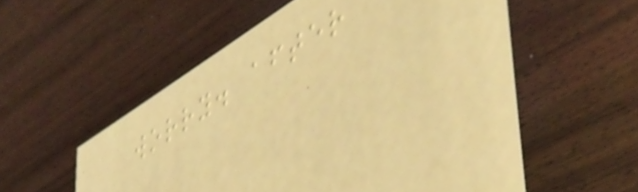worry. after
